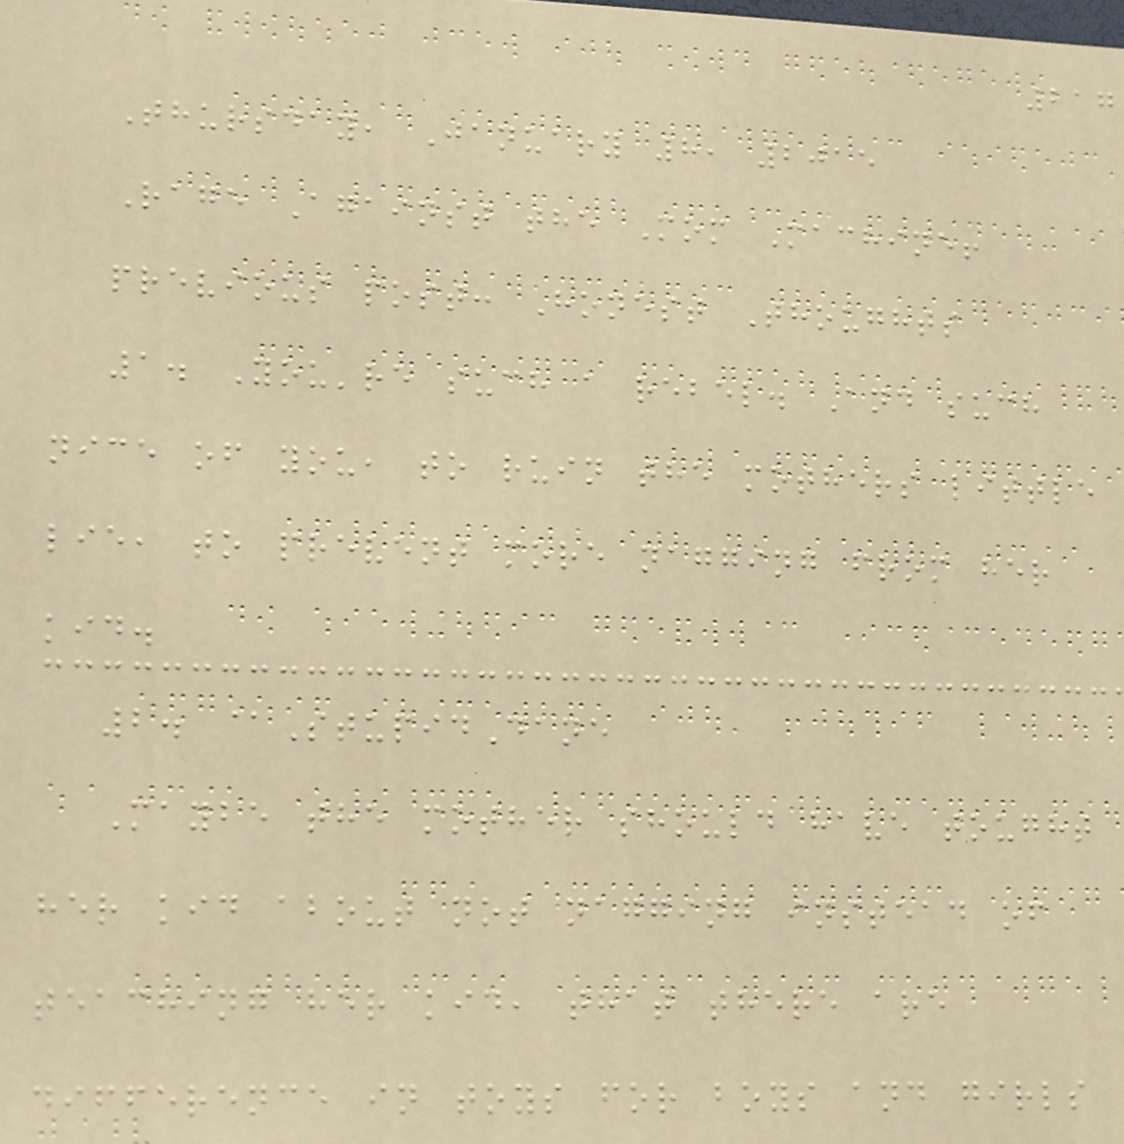217
Thursday, January 8, 2015
Rage Against the Mom Machine!
previous post: Honest Thoughts
1. You're such a rebel. And such
nice of you, to ruin the mothers little
lie, to prevent more nagging from her
kid.
2. @StupidDane
Maybe the mother should have tought
her kid about not nagging instead of
teaching her kid, that there are
difference in toys for boys and girls
